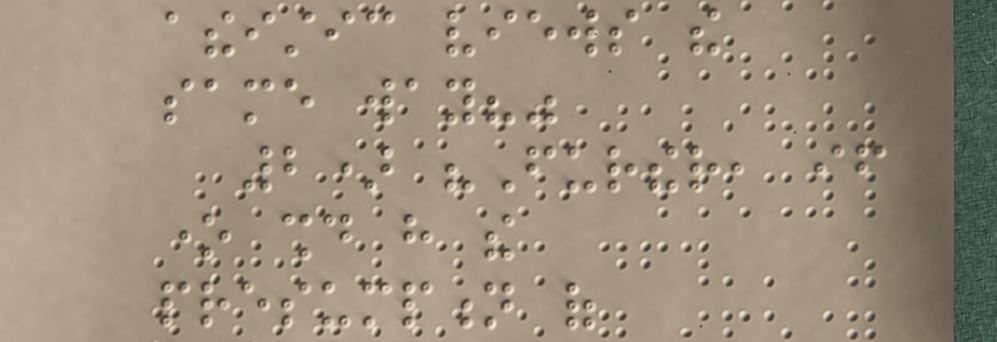atheistic views the
same way?"
2) "Further, if
one should have the
presumption of
